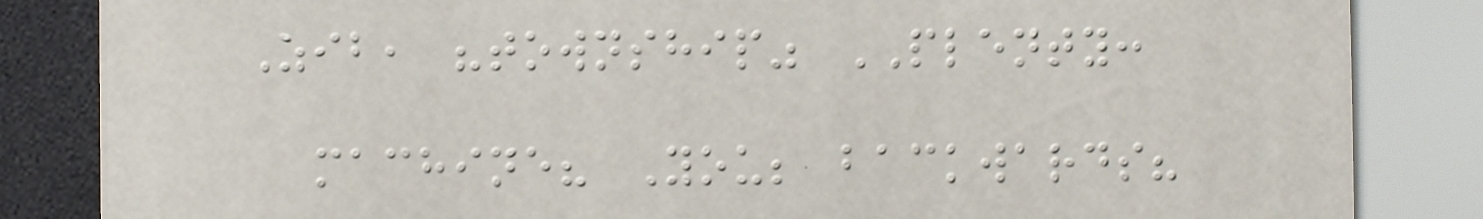Zib, "township" PLENTY:
machine? You; backwards?
